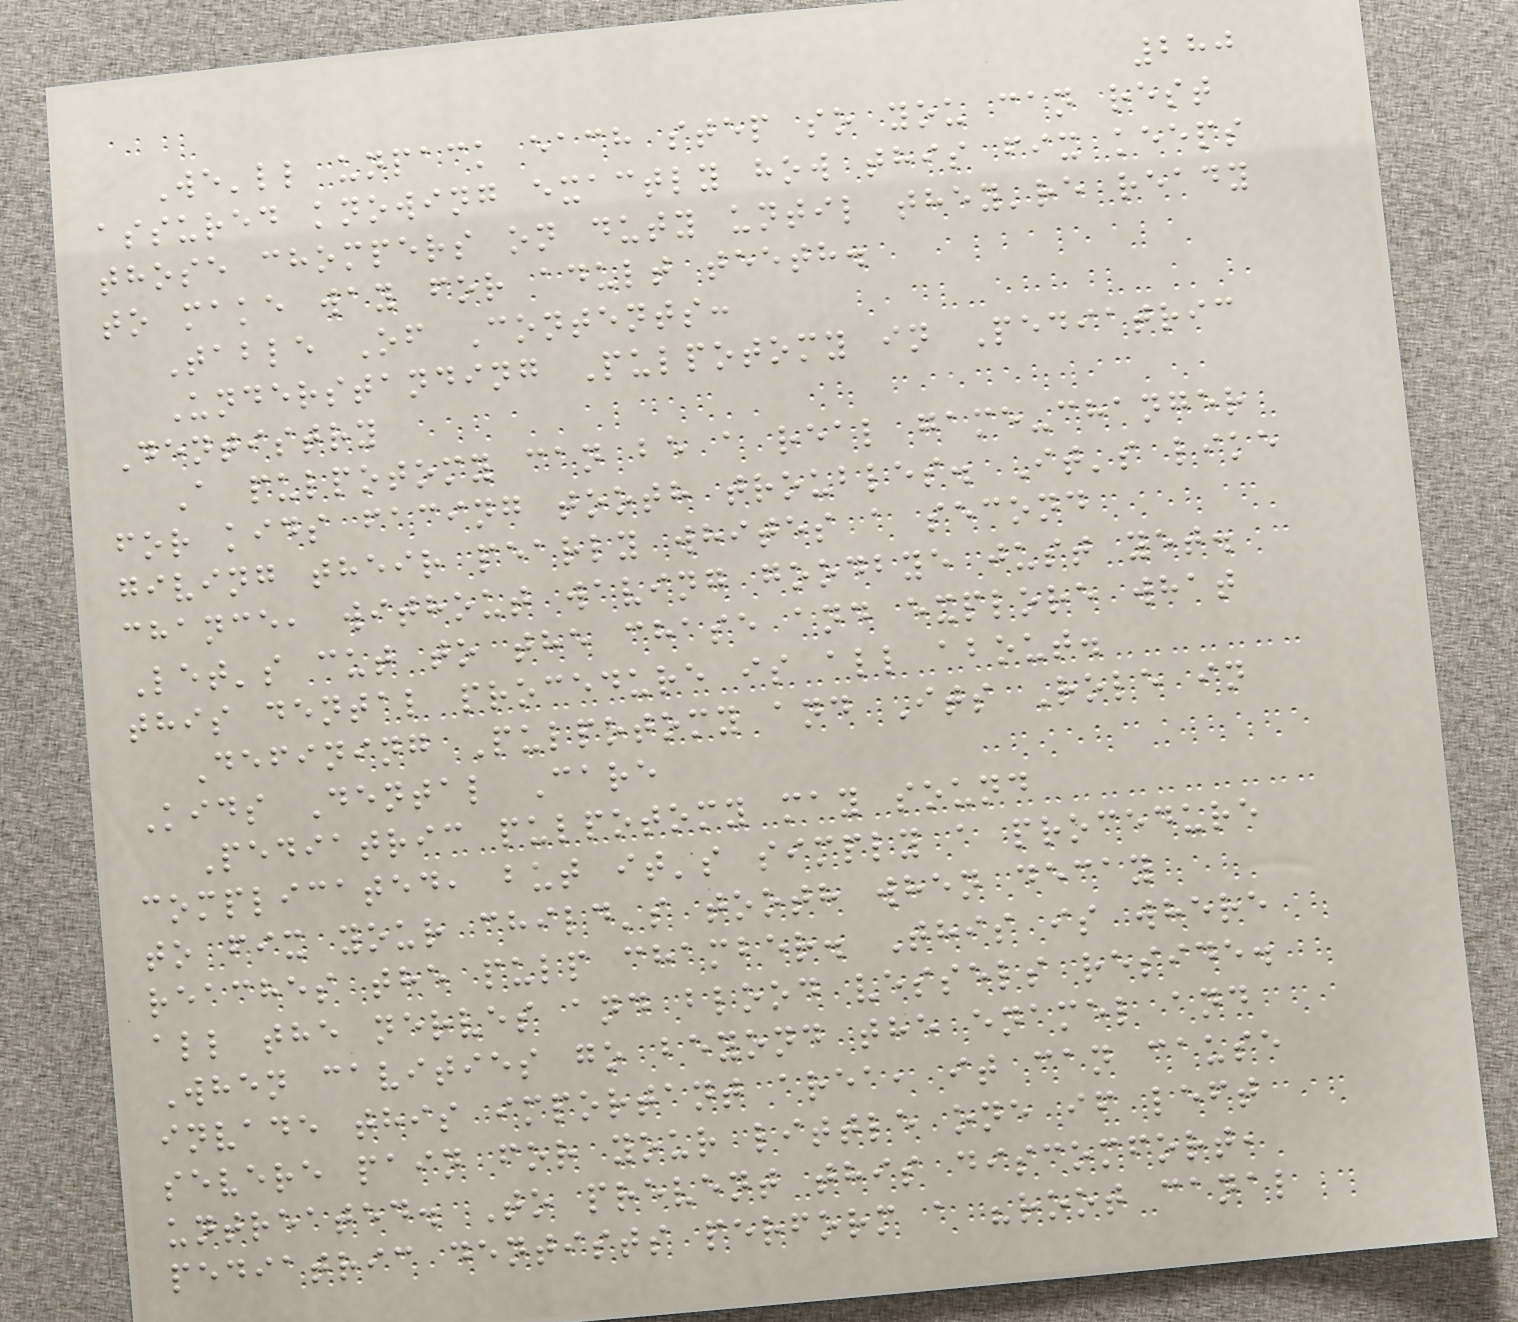280
We'll unpack each step so you can rest
assured knowing exactly how this fix keeps
those chompers on duty until they're ready
to make way for adult teeth.
Table Of Contents:
Understanding Pulpotomy in Pediatric
Dentistry
A pulpotomy can be a real game-changer
for kids facing tooth troubles. It's like
giving their pearly whites a second
chance, without waving goodbye just yet.
Let's cut to the chase and explore what
this dental procedure is all about.
Defining Pulpotomy and Its Role in
Kids Dental Care
Pediatric pulpotomy may sound
complicated, but it's simply a procedure
to fix your child's tooth when decay
reaches the pulp chamber. This is where
all the nerves and blood vessels reside.
When cavities go beyond the enamel and
invade this important area, it can cause
severe pain for your little one if left
untreated. To prevent this discomfort,
pediatric dentists perform a "root canal
